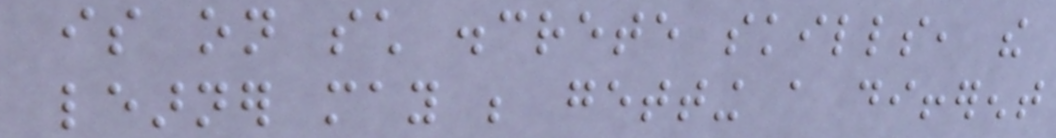is on such discrete skills, the
learner may be getting a different
